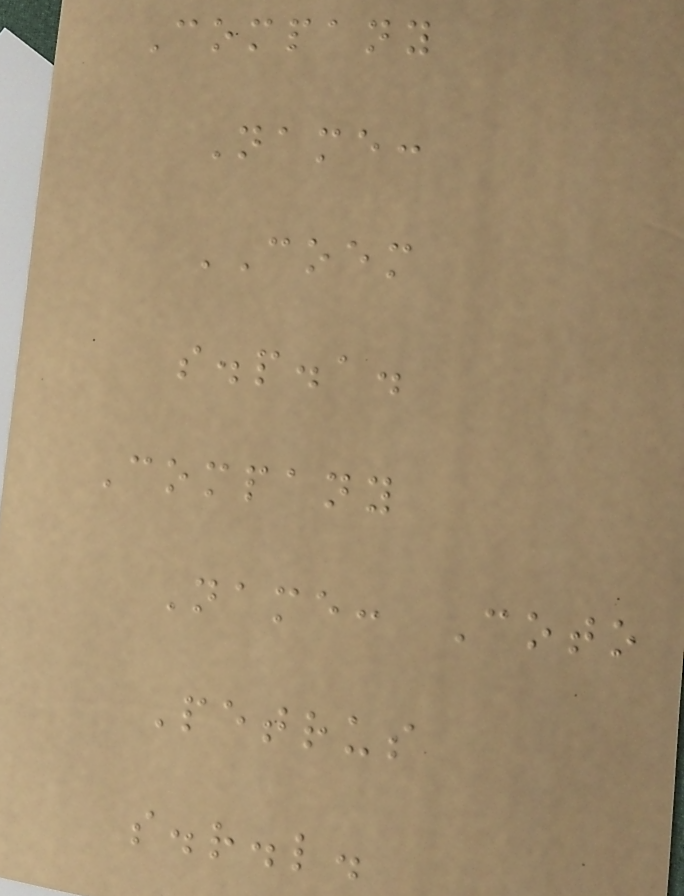Company
Name:
COEM
s.p.a.
Company
Name: Coto
Petrus
s.r.l.
